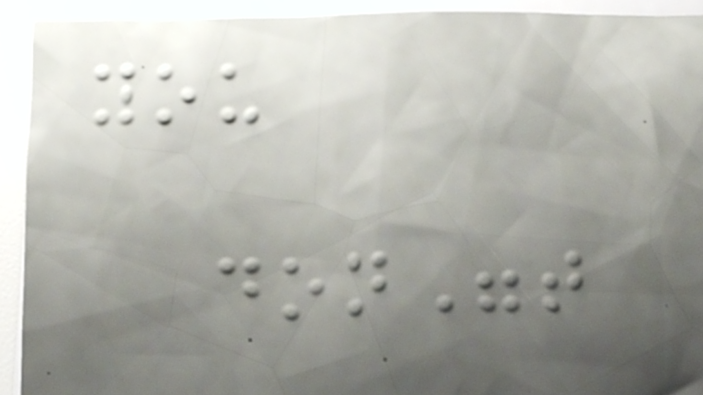you
don"t
